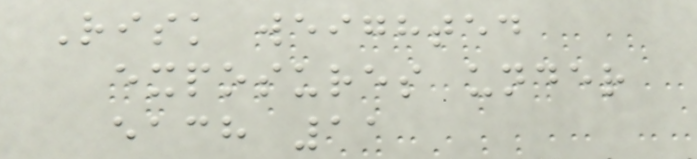Risk weighted
exposures under
each 11
